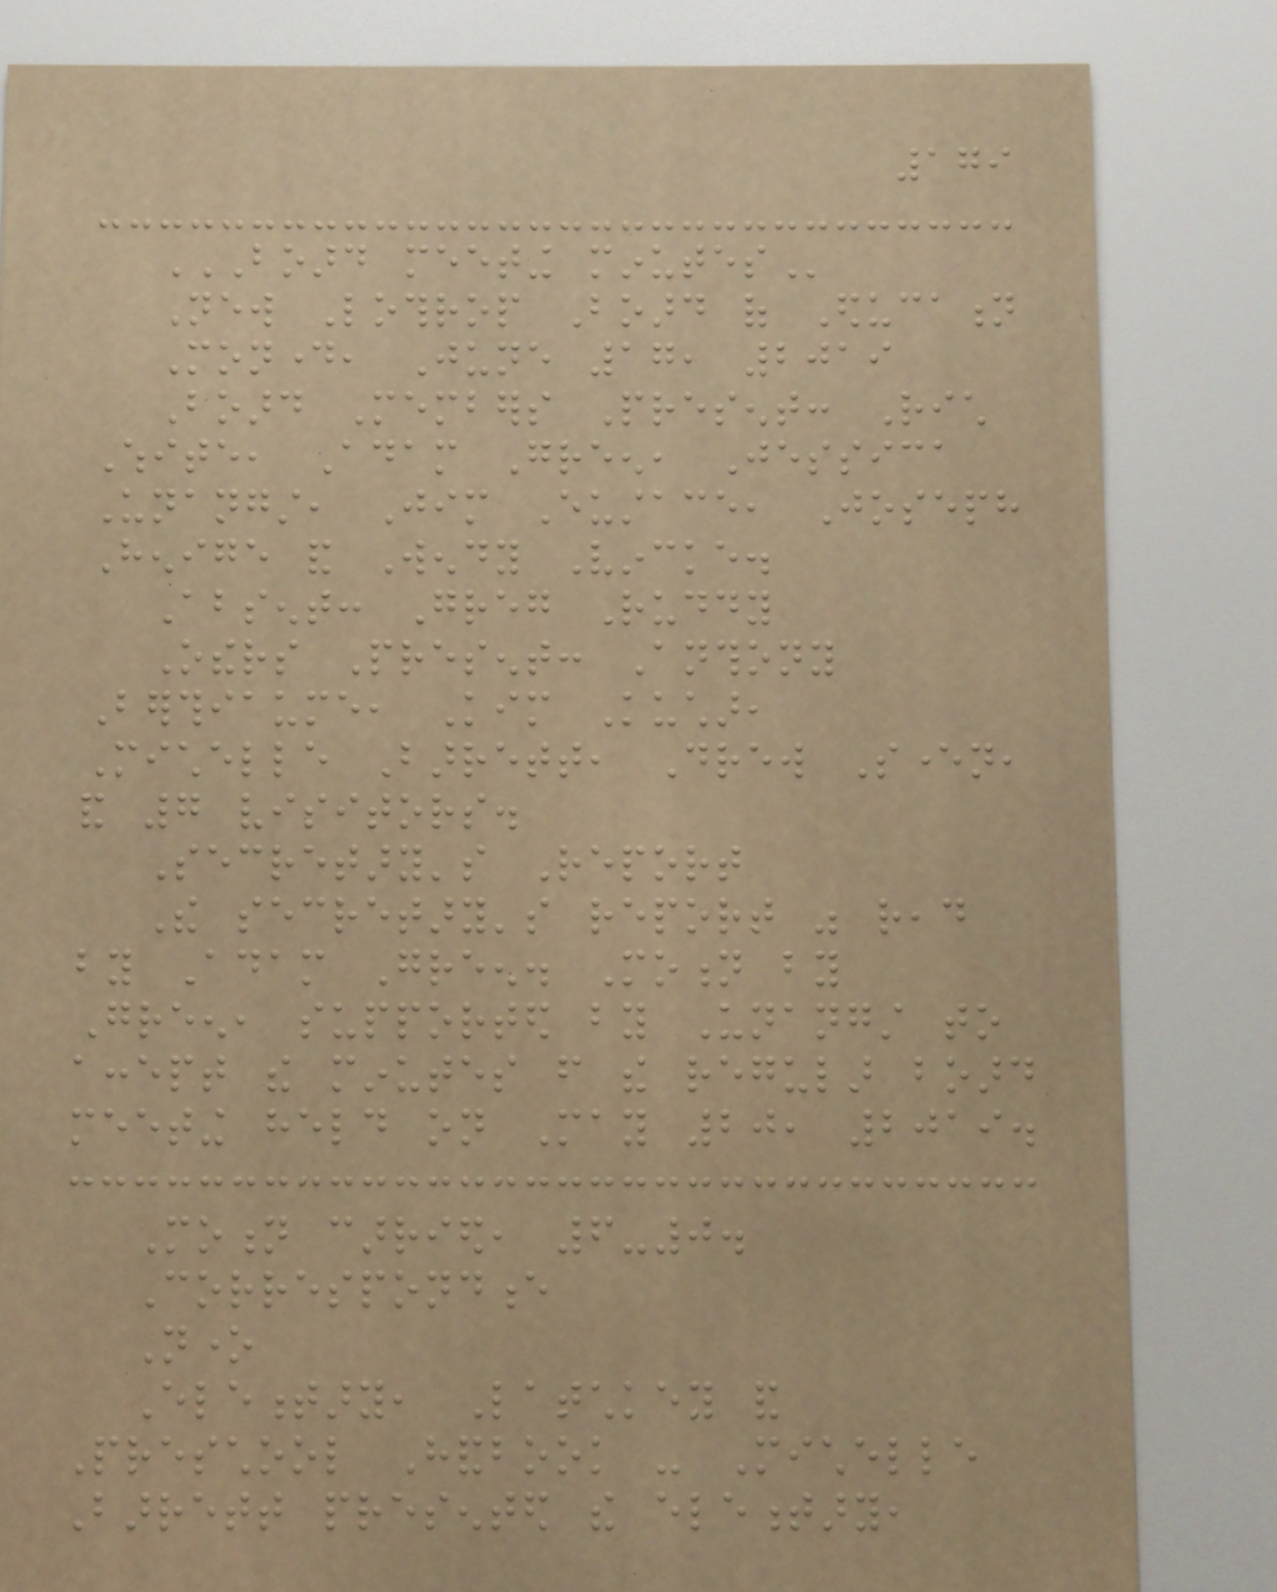179
BOARD MEETING MINUTES
New Lothrop Board of Education
Monday, June 17, 2019
Board Members Present: Rich
White, Adam Green, Jessica
Unangst, Jim Eustace, Joseph
Henige and Wendy Vincke.
Absent: Greg Ruddy
Others Present: Anthony
Berthiaume, Kim Kuchar,
Michelle Barrett, Drew Severn,
and 7 visitors.
Secretary's Report
The secretary's report was read
by Adam Green. Motion by
Green, supported by Unangst to
accept the minutes from the regular board
meeting held on May 20, 2019.
Motion carried, 6-0.
Correspondence
None
Elementary, Latchkey and
Preschool Handbook - Michelle
Barrett presented the elementary,
